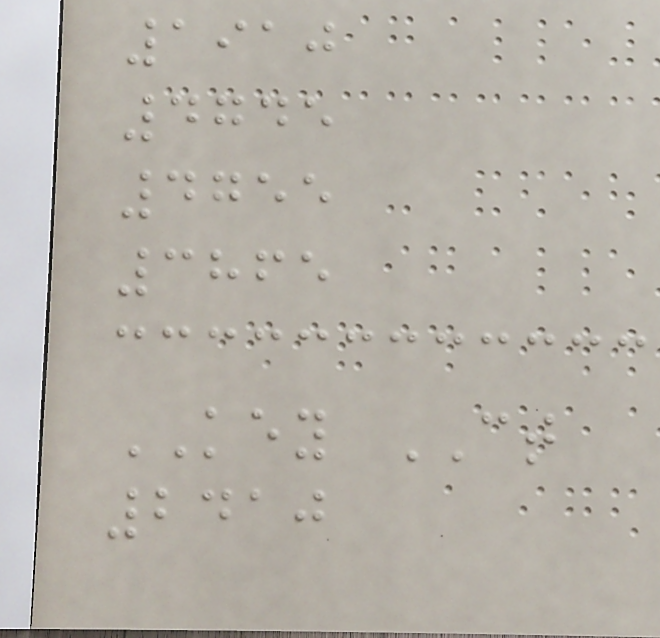1910
4745
4755
3865
KEY CT
2410
